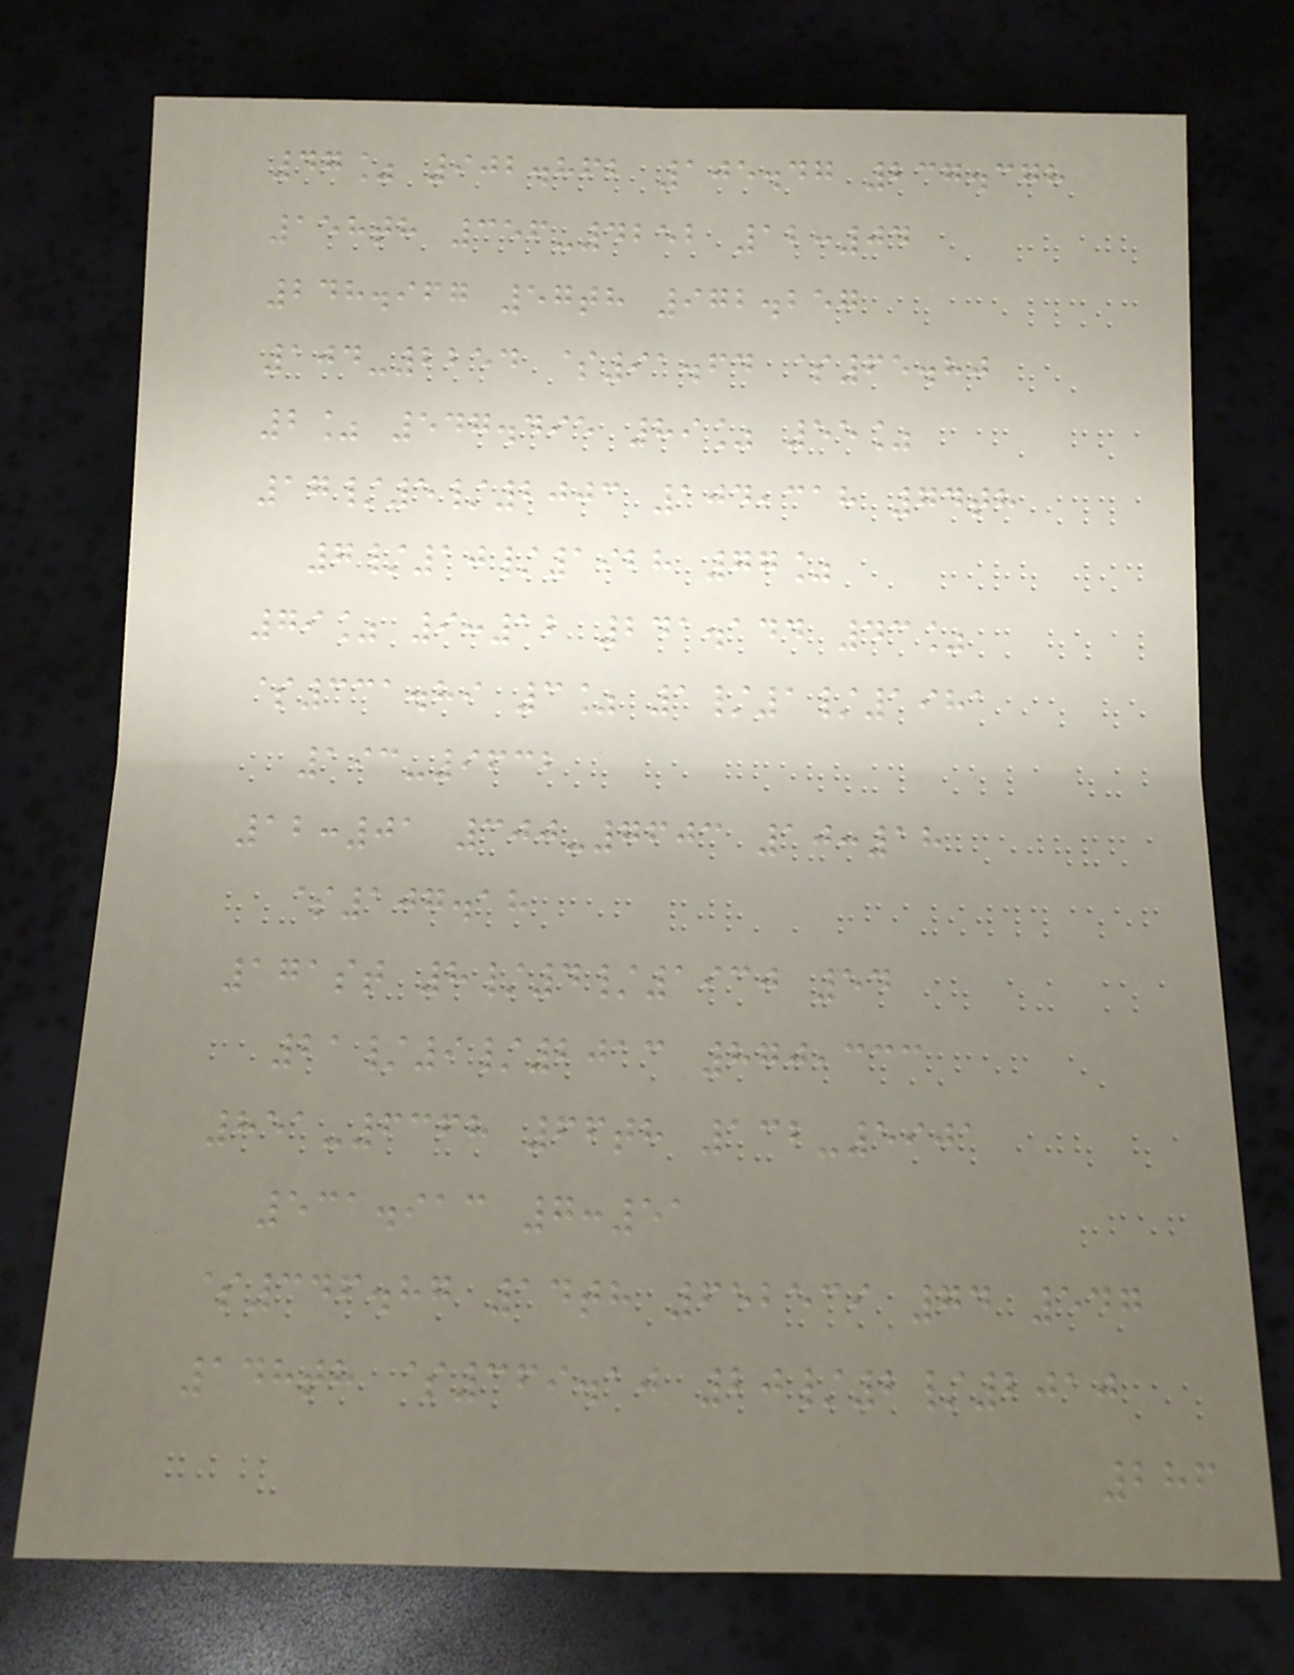47% 902.862 105.47 237.378
158th 356-4252 12:04
248.967 57th 972.257
104-2254 $91.64 $65.80
2% 547.495 89% 55%
17/5/2003 104,318 74th
7/10/1928 77%
79% 9:12 241.144 43%
$331.89 3% 1/1/1981
193-9632
12:01 300-7603 10:18
$107.18
171st 8/4/1930 54
21/9/2013 870,333
851-6368 66th 132-5901
531.913 7:51
$346.87 14th 652539 74 547
148th $369.10 20/2/2010
286
